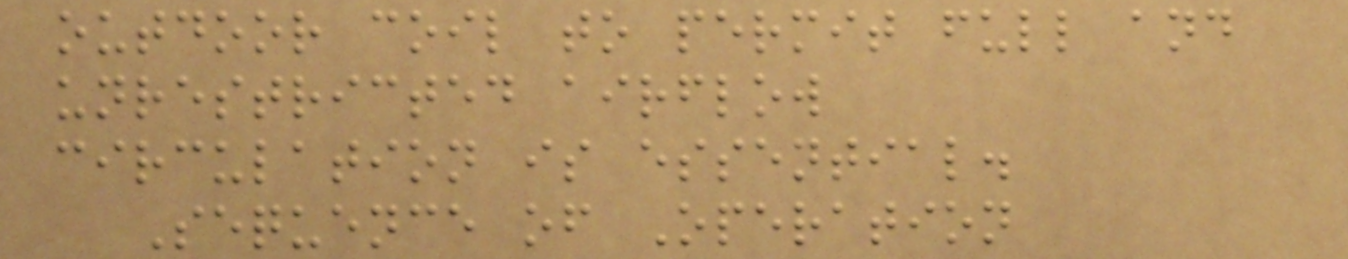outdoor coil to permit full and
unrestricted airflow
circulation is essential.
Sequence of Operation
